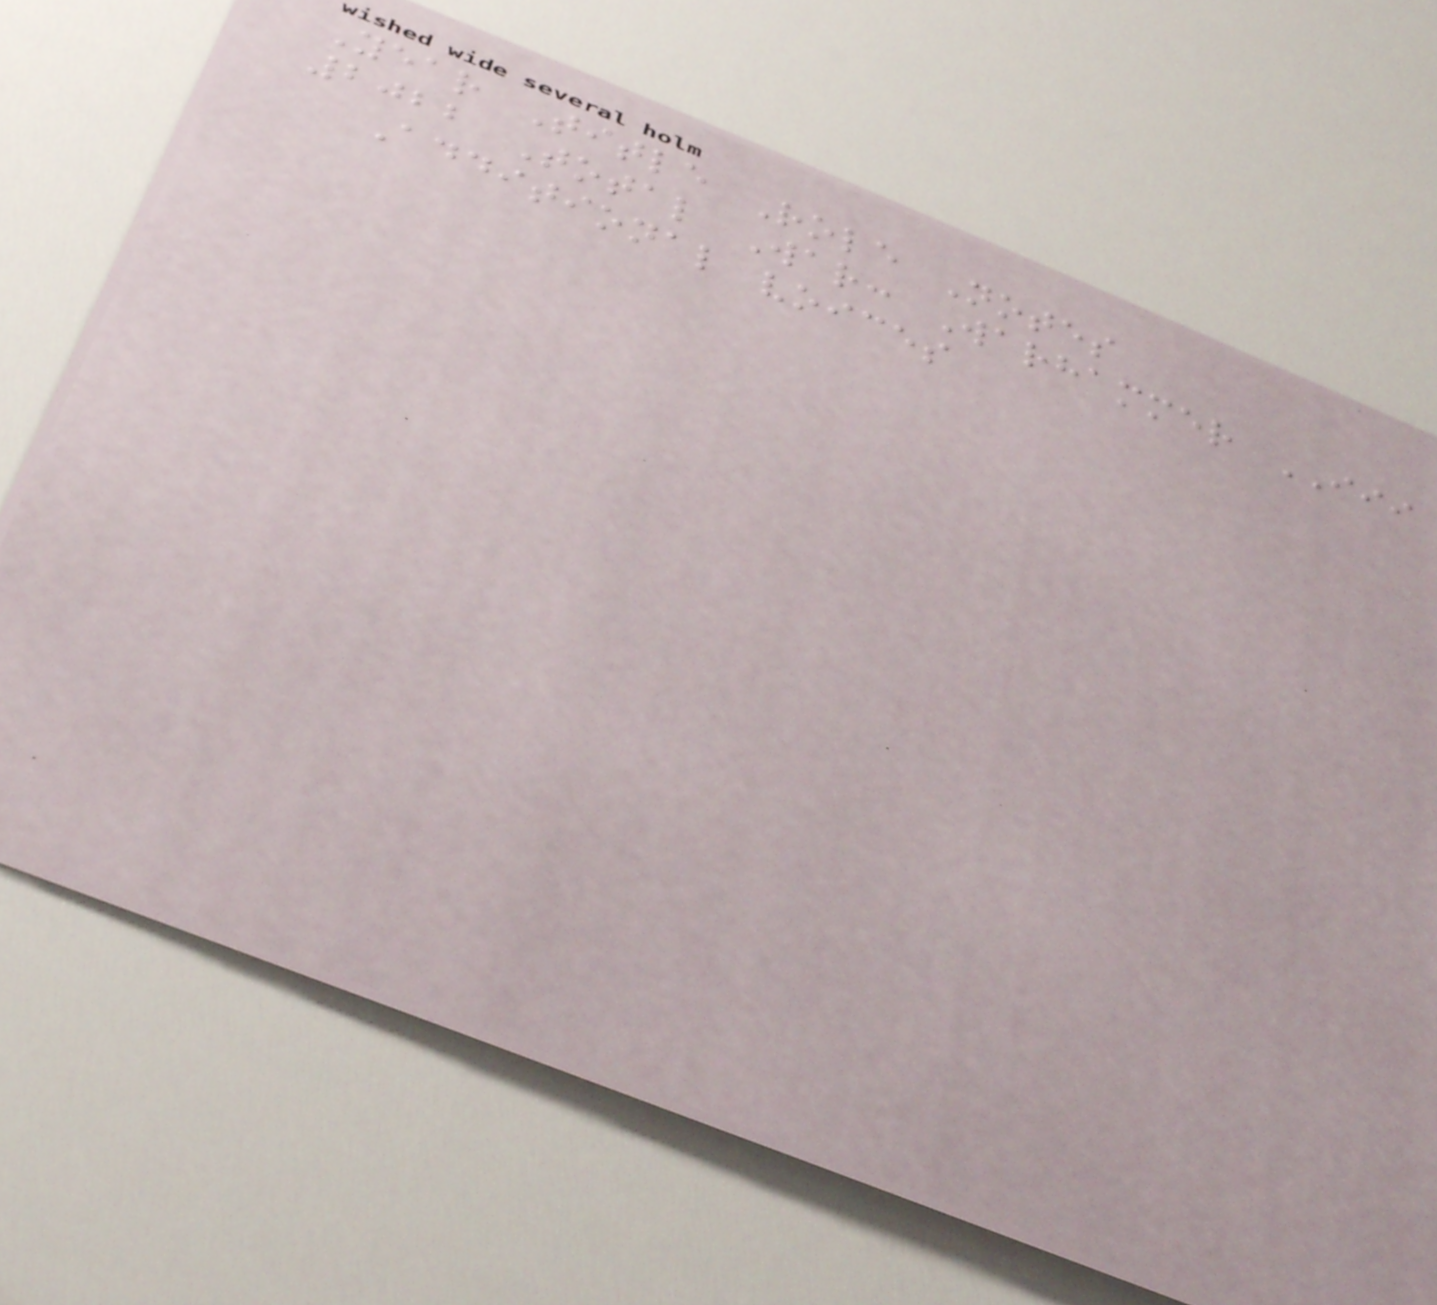Year Title Role Notes
2022 Total War: Warhammer III
Additional voices
